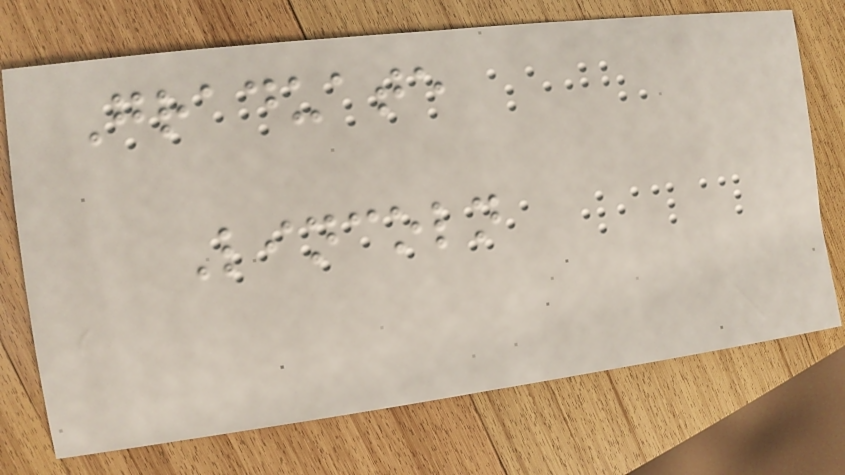Graduate
Lincoln
